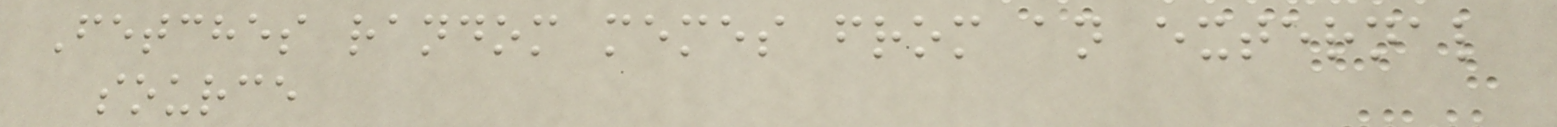Fetches random memes from an external
source
